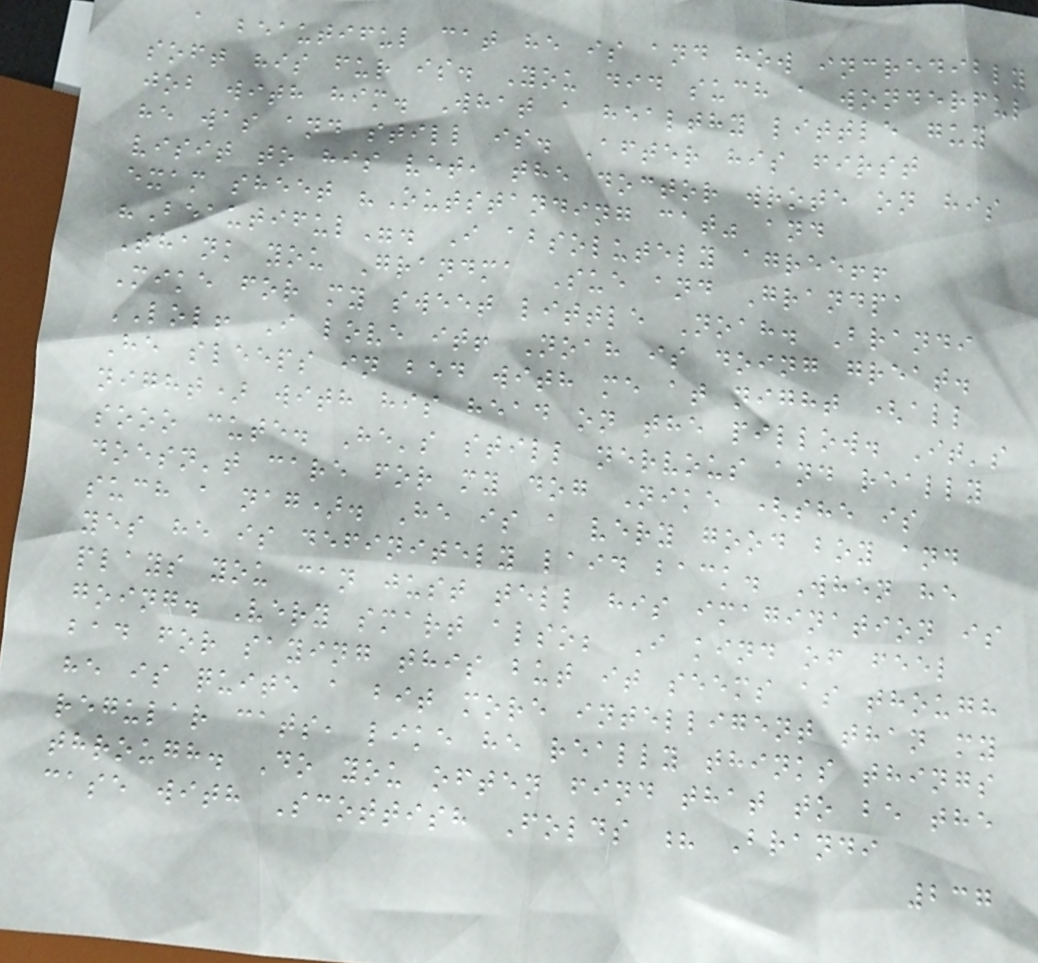a beautiful cat he is and how incredibly
soft his fur is. You did such a wonderful
job with him. What a healthy little guy
he was and still is. After his first
visit to his vet, the doctor wrote on his
exam sheet "Outstanding cat" and
"Beautiful". I absolutely agree!!
Thank you Grandma Sue and Grandpa
Mike for my sweet little Noah. Brandi
LOL! I love it! Noah is doing great.
He sleeps in bed with me at night (all
night) with his head on the pillow. It's
sooo cute. He's still nervous and really
doesn't care for my dog Nike (she is
such a nag). He is a very good boy and
yes he is definitely laid back. When he
plays you can just tell his imagination is
going. Very smart also; I kind of feel
bad for saying this but it seems as though
he is quite a bit more intelligent than my
regular cats, like he really thinks things
through. Do you often find that to be the
case with Scottish Folds ? Brandi
237
